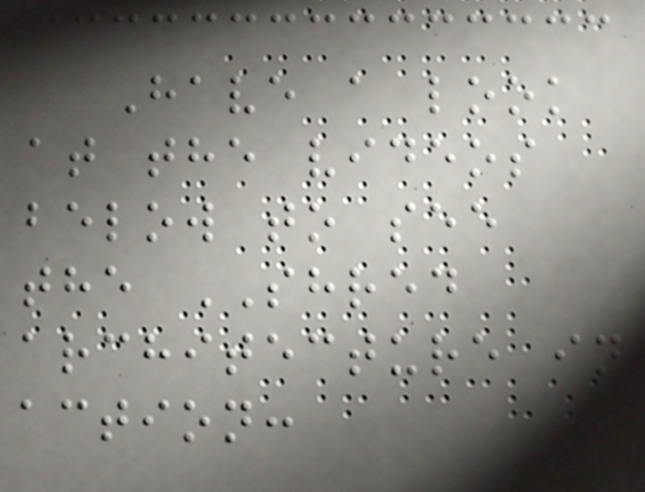Have a look
at the videos
below to see
the SHRED
architecture in
action:
